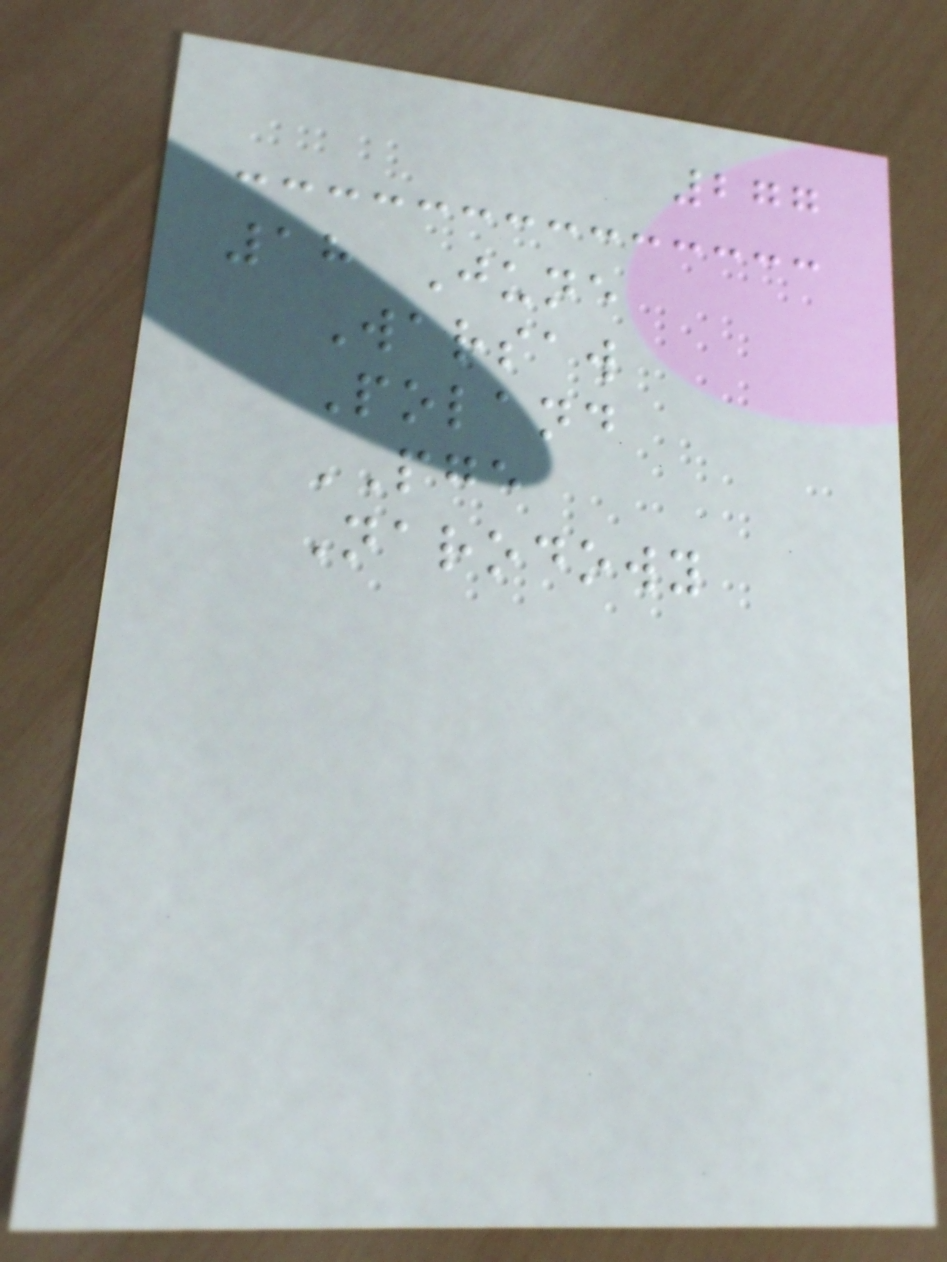277
18 June
Warsaw
Poland
PGE
Narodowy
